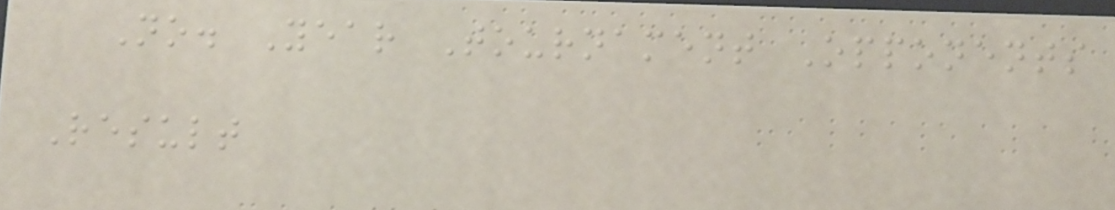No. Year Tournament Opponents
Result
